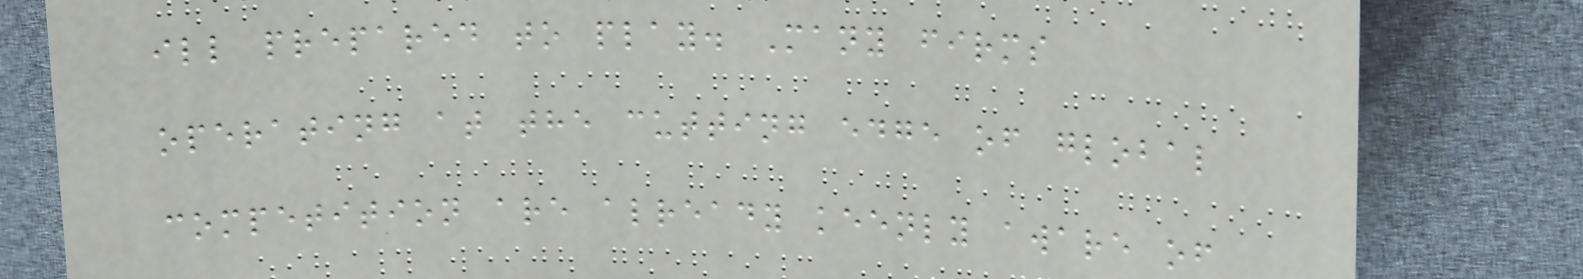ill prepared to play. Many firms
operating at the cutting edge of global
competition are already keenly aware of
